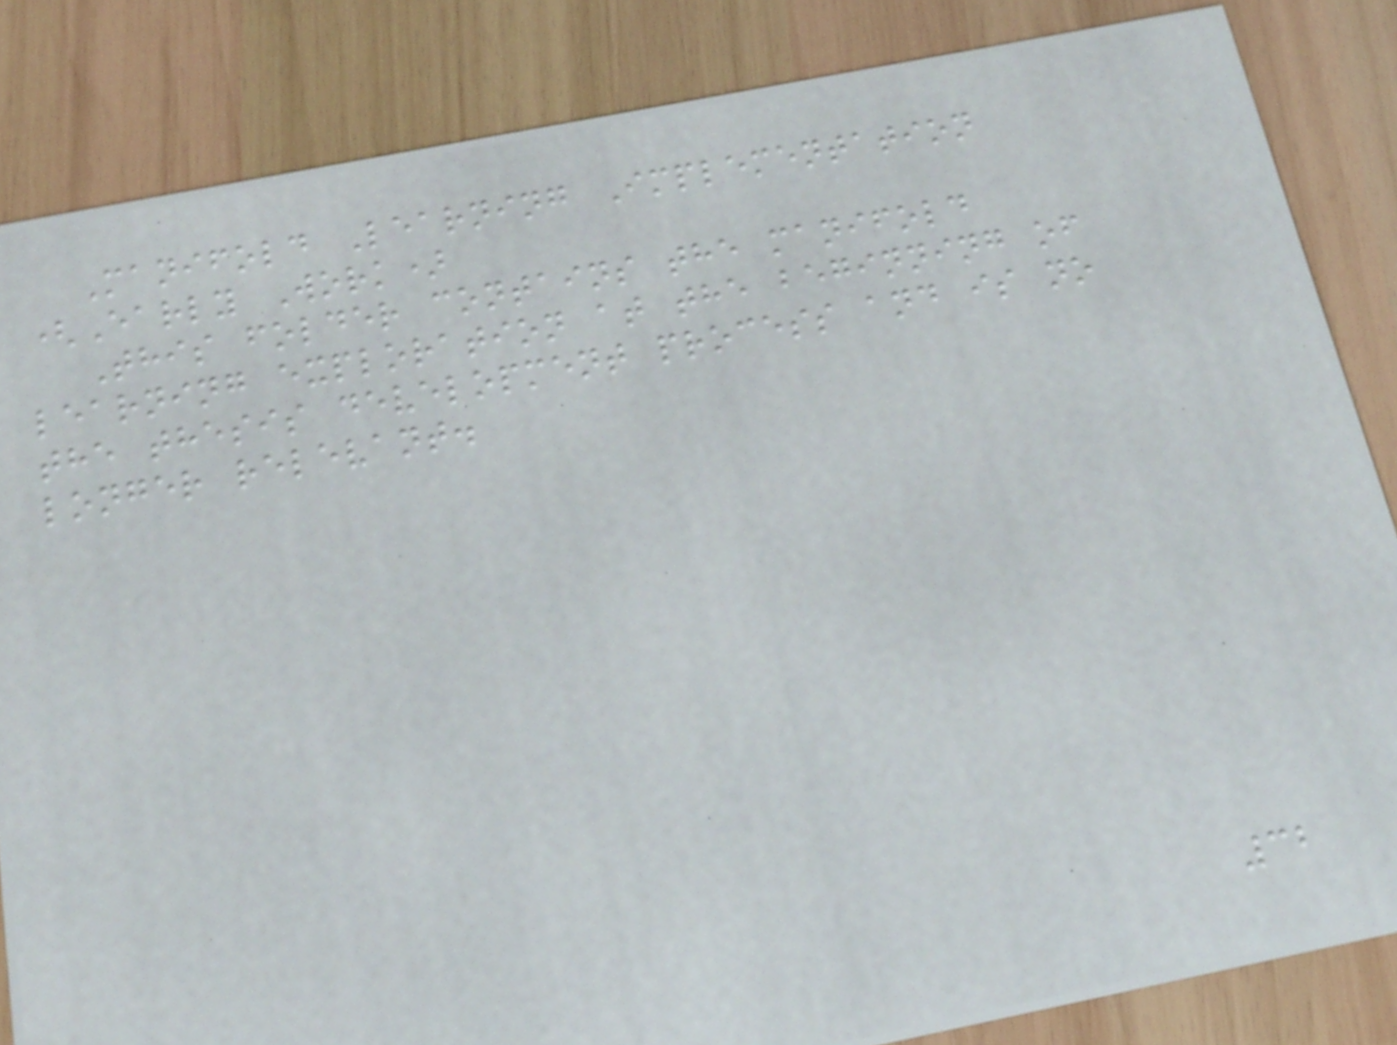Manifold Learning Implementation
(Early Work)
This folder contains the manifold
learning exploration at the beginning of
the thesis development process and is no
longer relevant.
32
